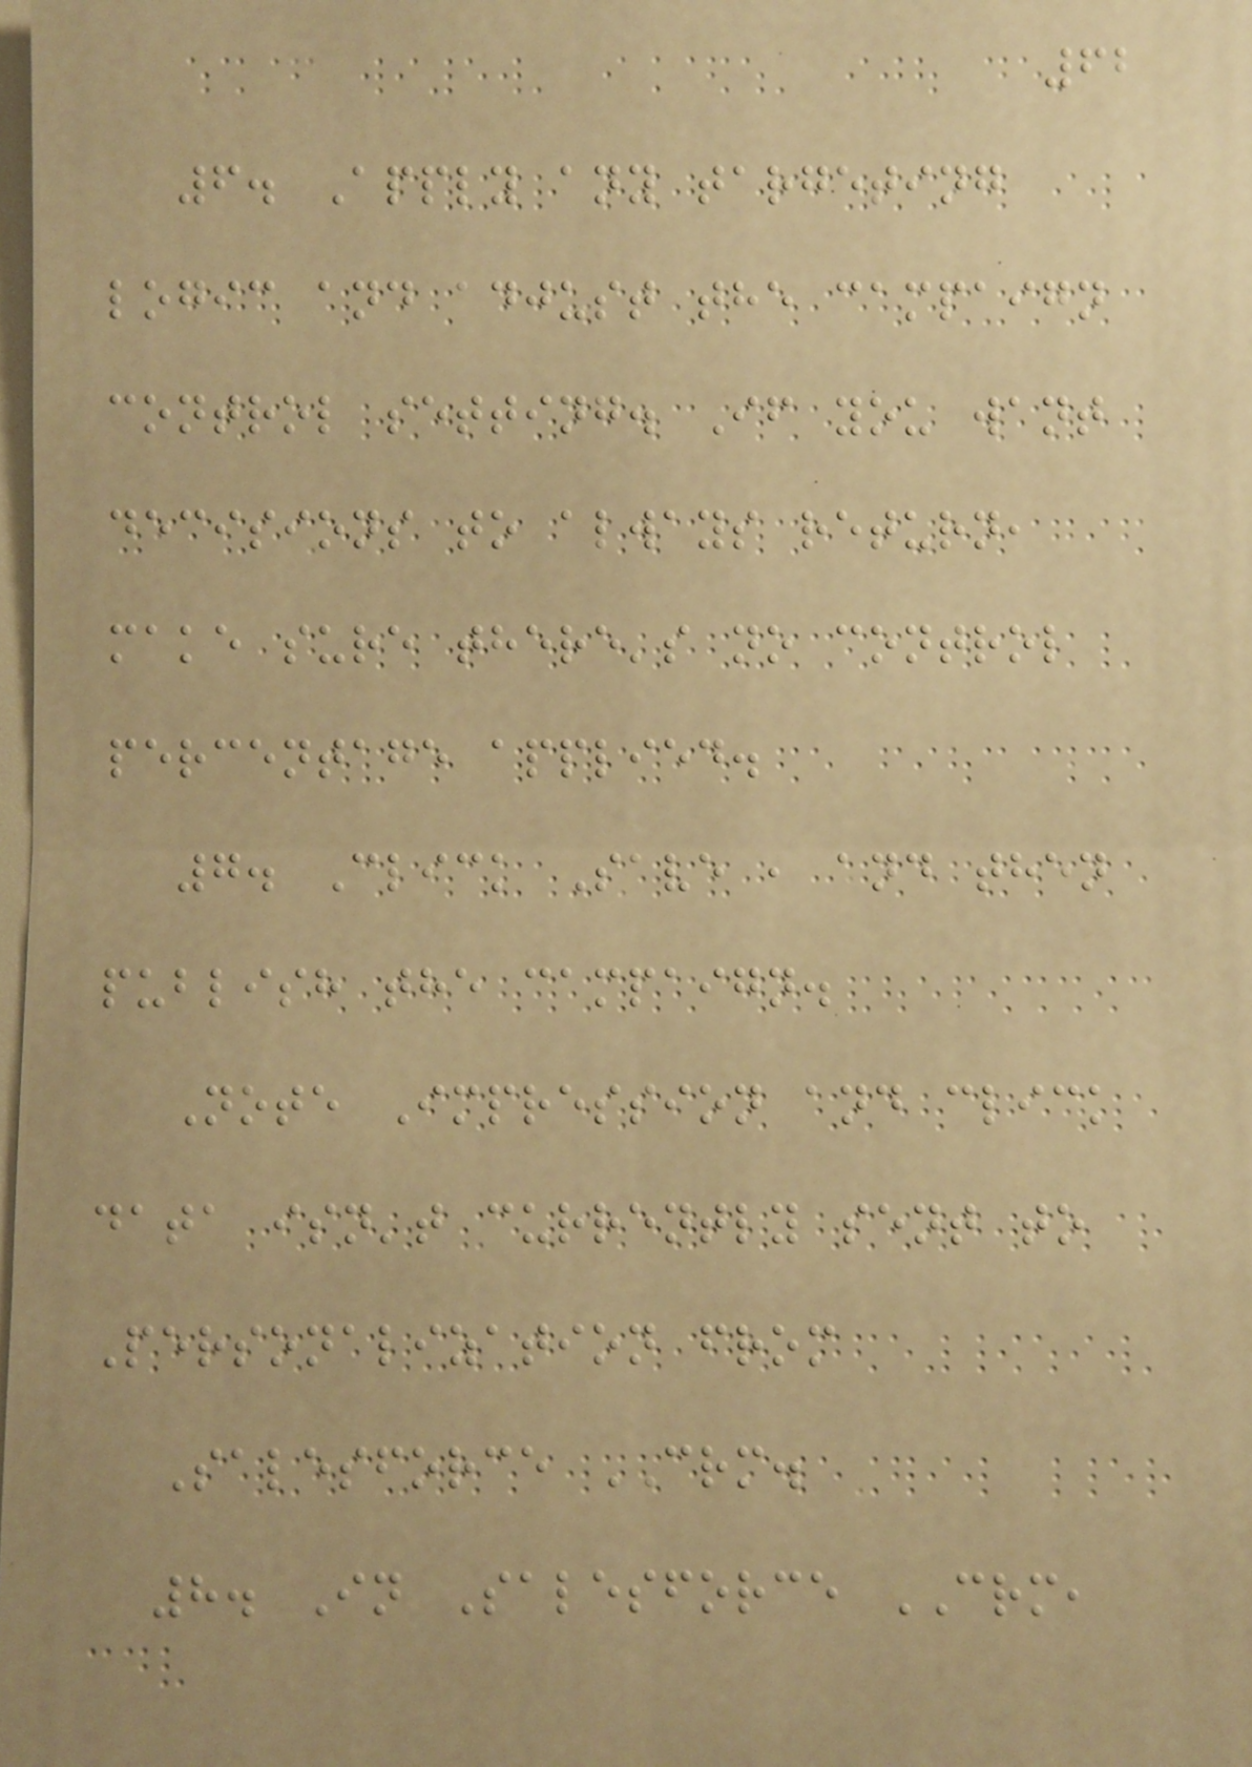62
6. Apply any targeting
logic and adjust the campaign
control setting. If you want
decisions to always return,
make sure there's no control
percentage applied.
7. Click Save , and then
publish the campaign.
Note Impression and click
data isn't currently sent to
Personalization from
Salesforce CRM.
8. In Salesforce CRM,
